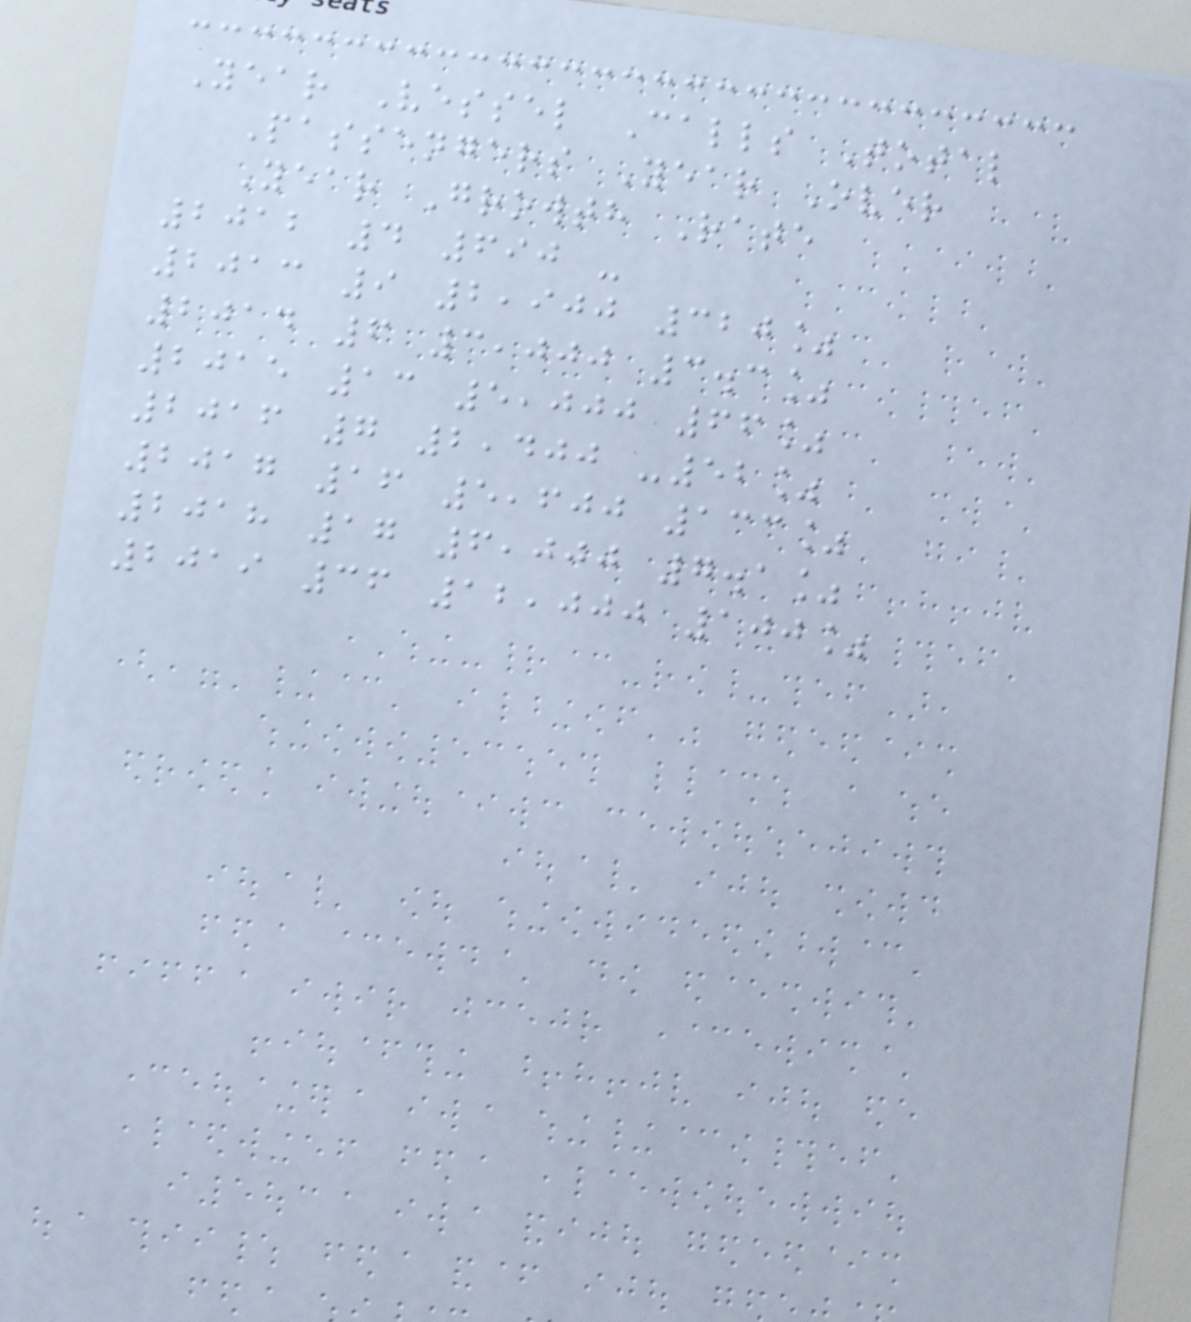Year Vessel Calls Total
Passengers Year Over
Year Growth Rate
2012 4 690 -
2013 9 2,900 320%
2014 6 3,000 3.3%
2015 13 5,000 66%
2016 7 2,400 -52%
2017 16 5,600 133%
2018 17 6,000 7.1%
2019 36 12,000 100%
